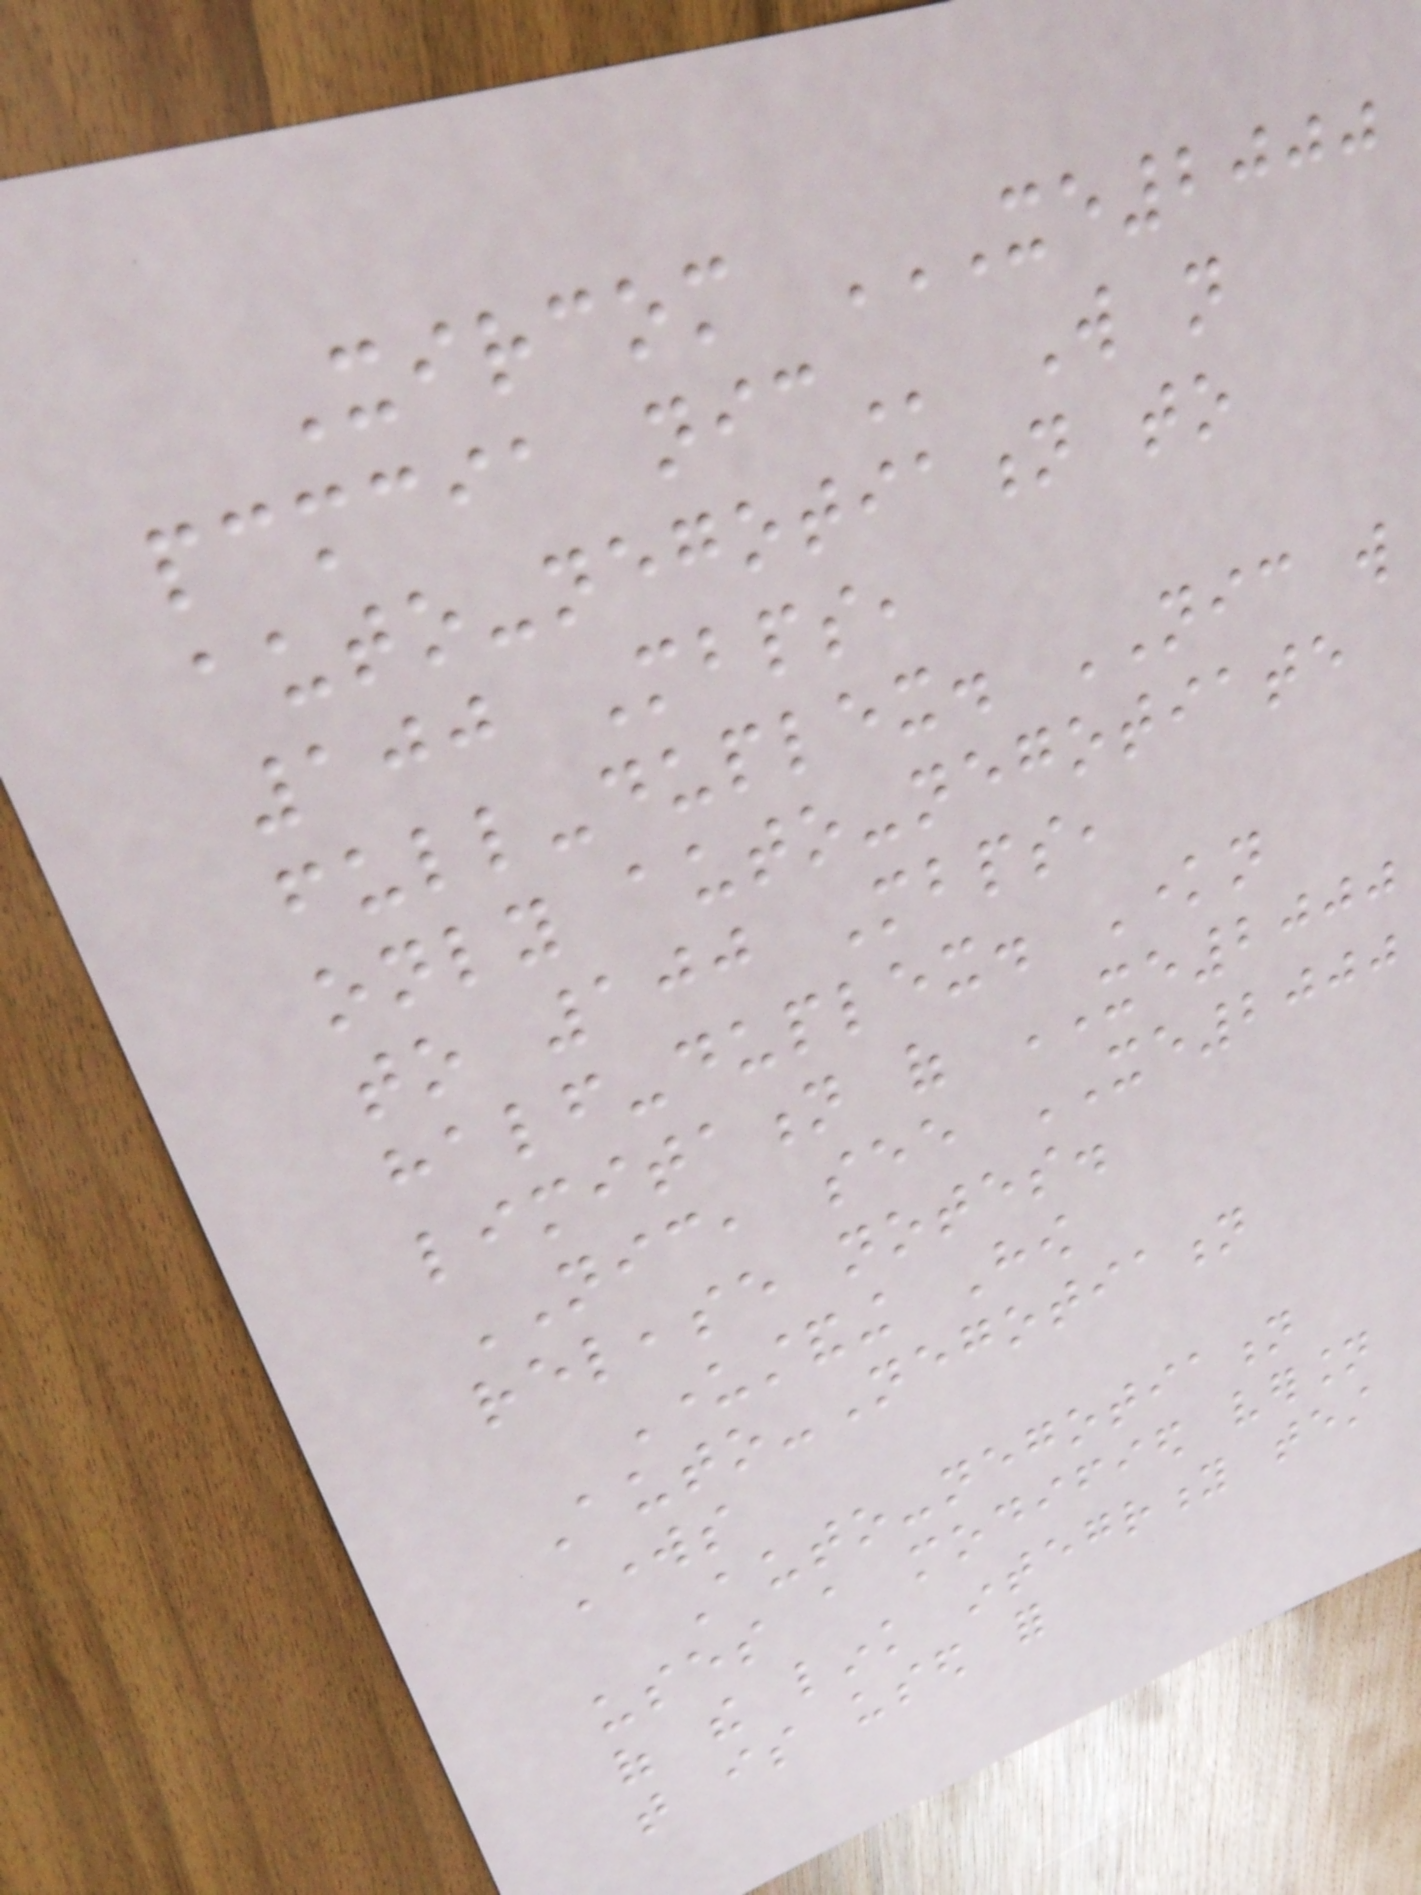Xircom XE2000
PCMCIA NIC Will not
auto-negotiation to
100 Mbps,
full-duplex. NIC will
only auto-negotiate
to 100 Mbps,
half-duplex. Known
limitation of XE2000
NIC, see XE2000
release notes.
Understanding How
Auto-Negotiation
Works
Auto-negotiation
uses a modified version
of the link integrity test
that is used for
